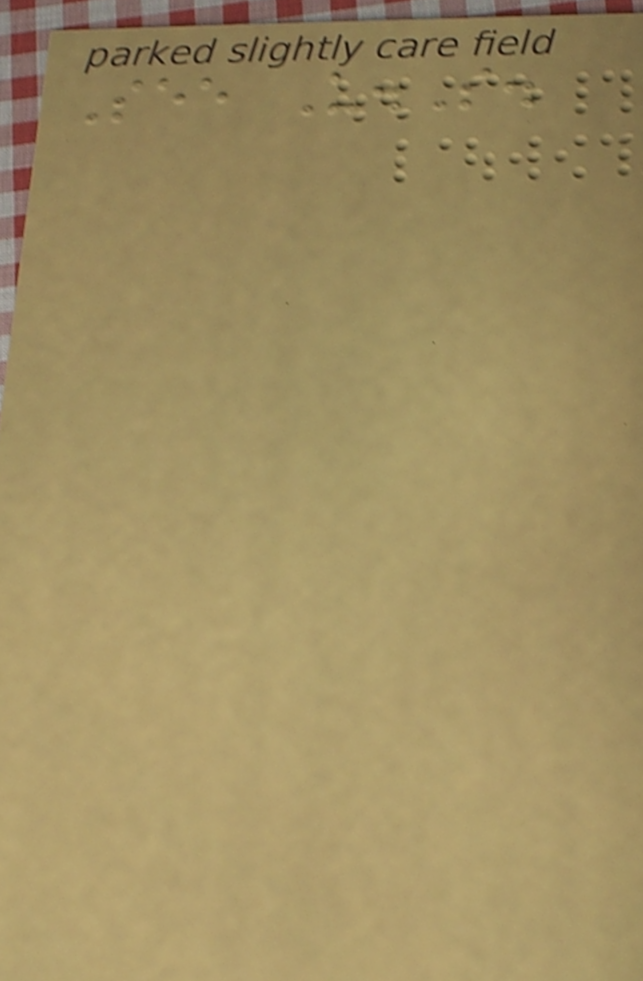See U.S.
